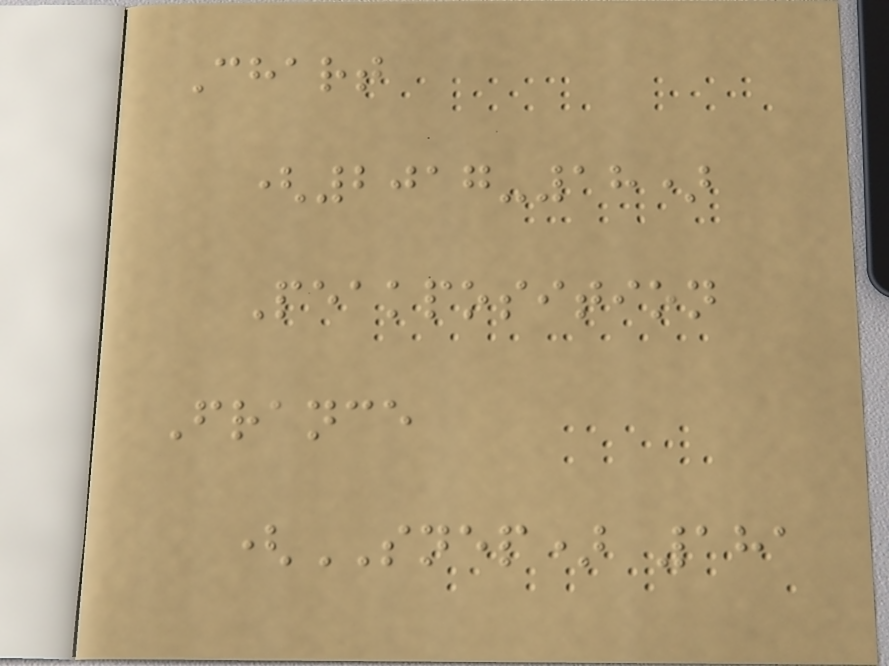Chart
(2017-18)
Peakposition
France
(SNEP) 181
